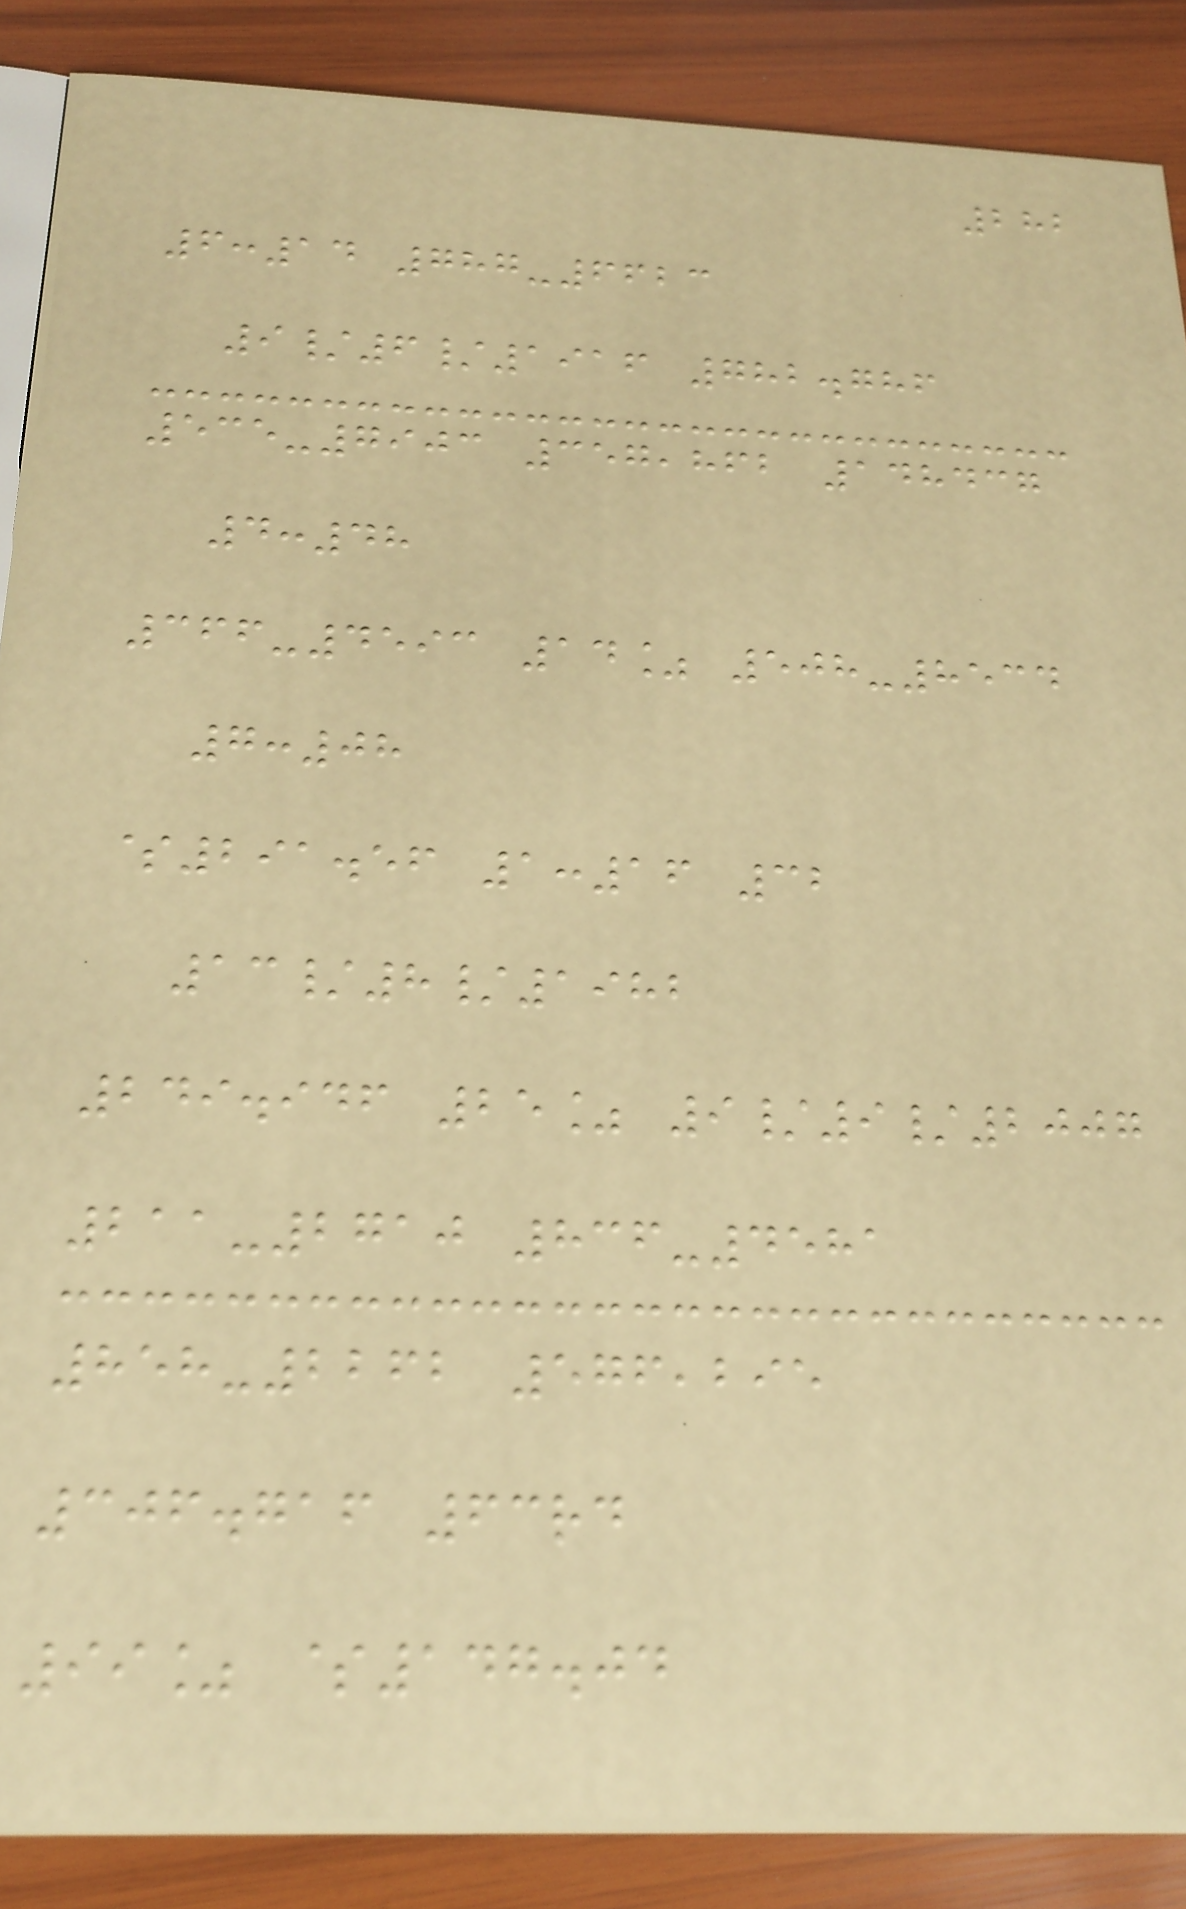282
6:14 787-6623
9/6/1916 782.786
535-7903 357,862 148437
4:48
366-4593 14% 508-8534
7:08
$291.56 1:16 32
13/8/1982
249.946 25% 9/9/2007
211-2710 836-4581
858-2262 576,295
306.716 63rd
99% $147.04
